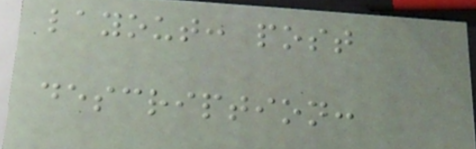layout: post
description:
